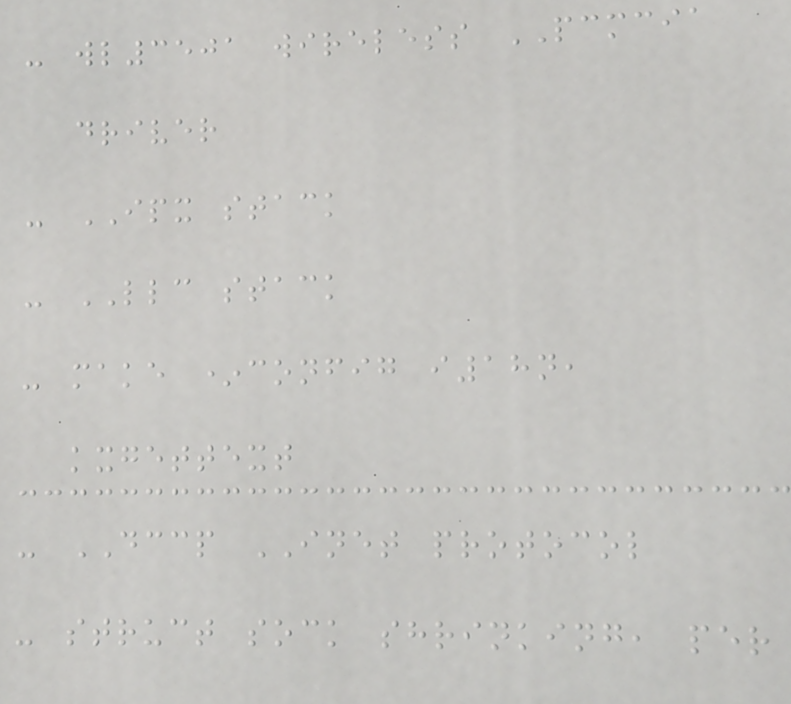- wl3501 wireless PCMCIA
driver
- IPX stack
- LLC stack
- make *config i18n,
kxgettext
- DCCP INET protocol
- struct sock shrinking, per
